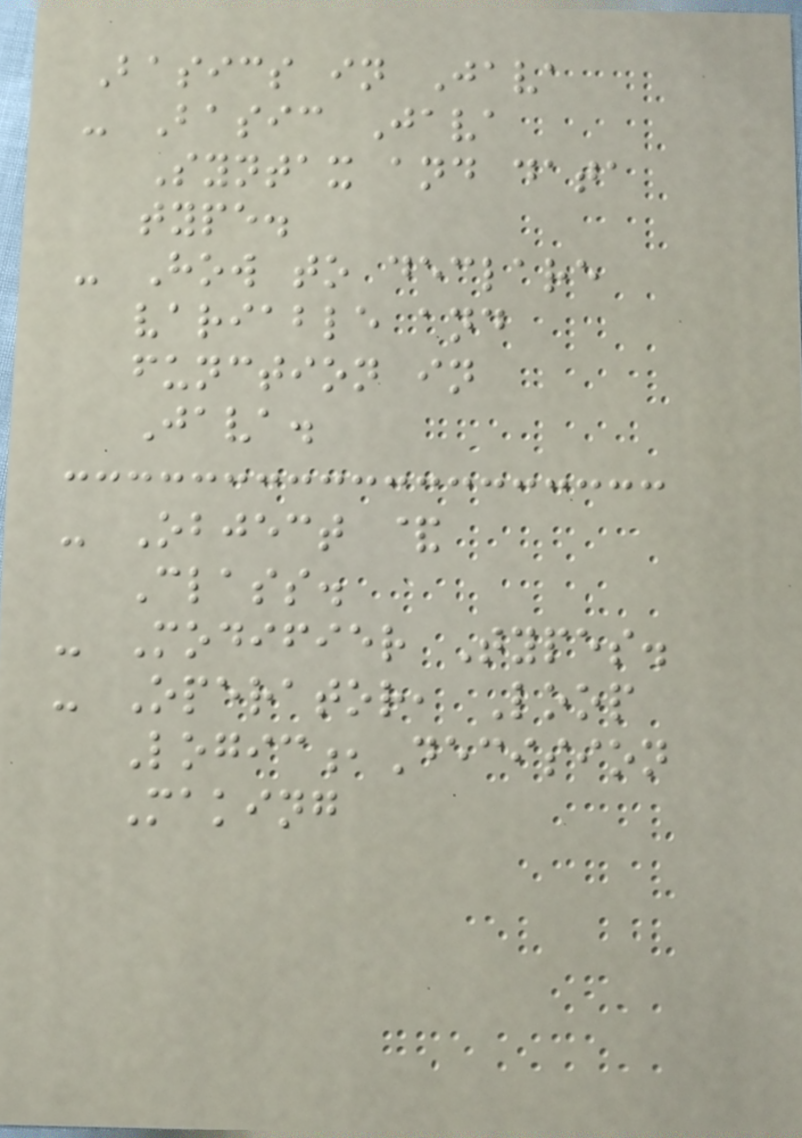Basics in Java
- Basic Java
Syntax and data
type.
- How to declare
variable and
function in
Java.
- Object &
Class.
- Modifier Types.
- Operator, Loop
Logic,Decision
Making
